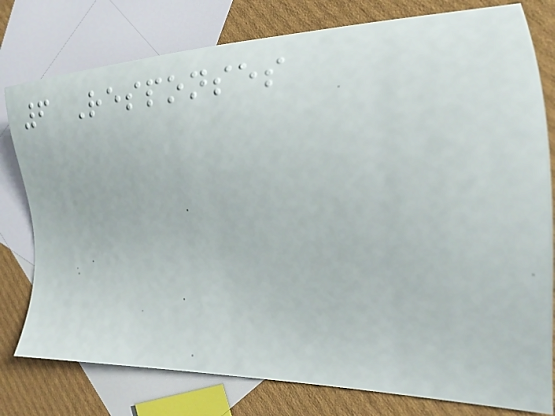6 Responses
